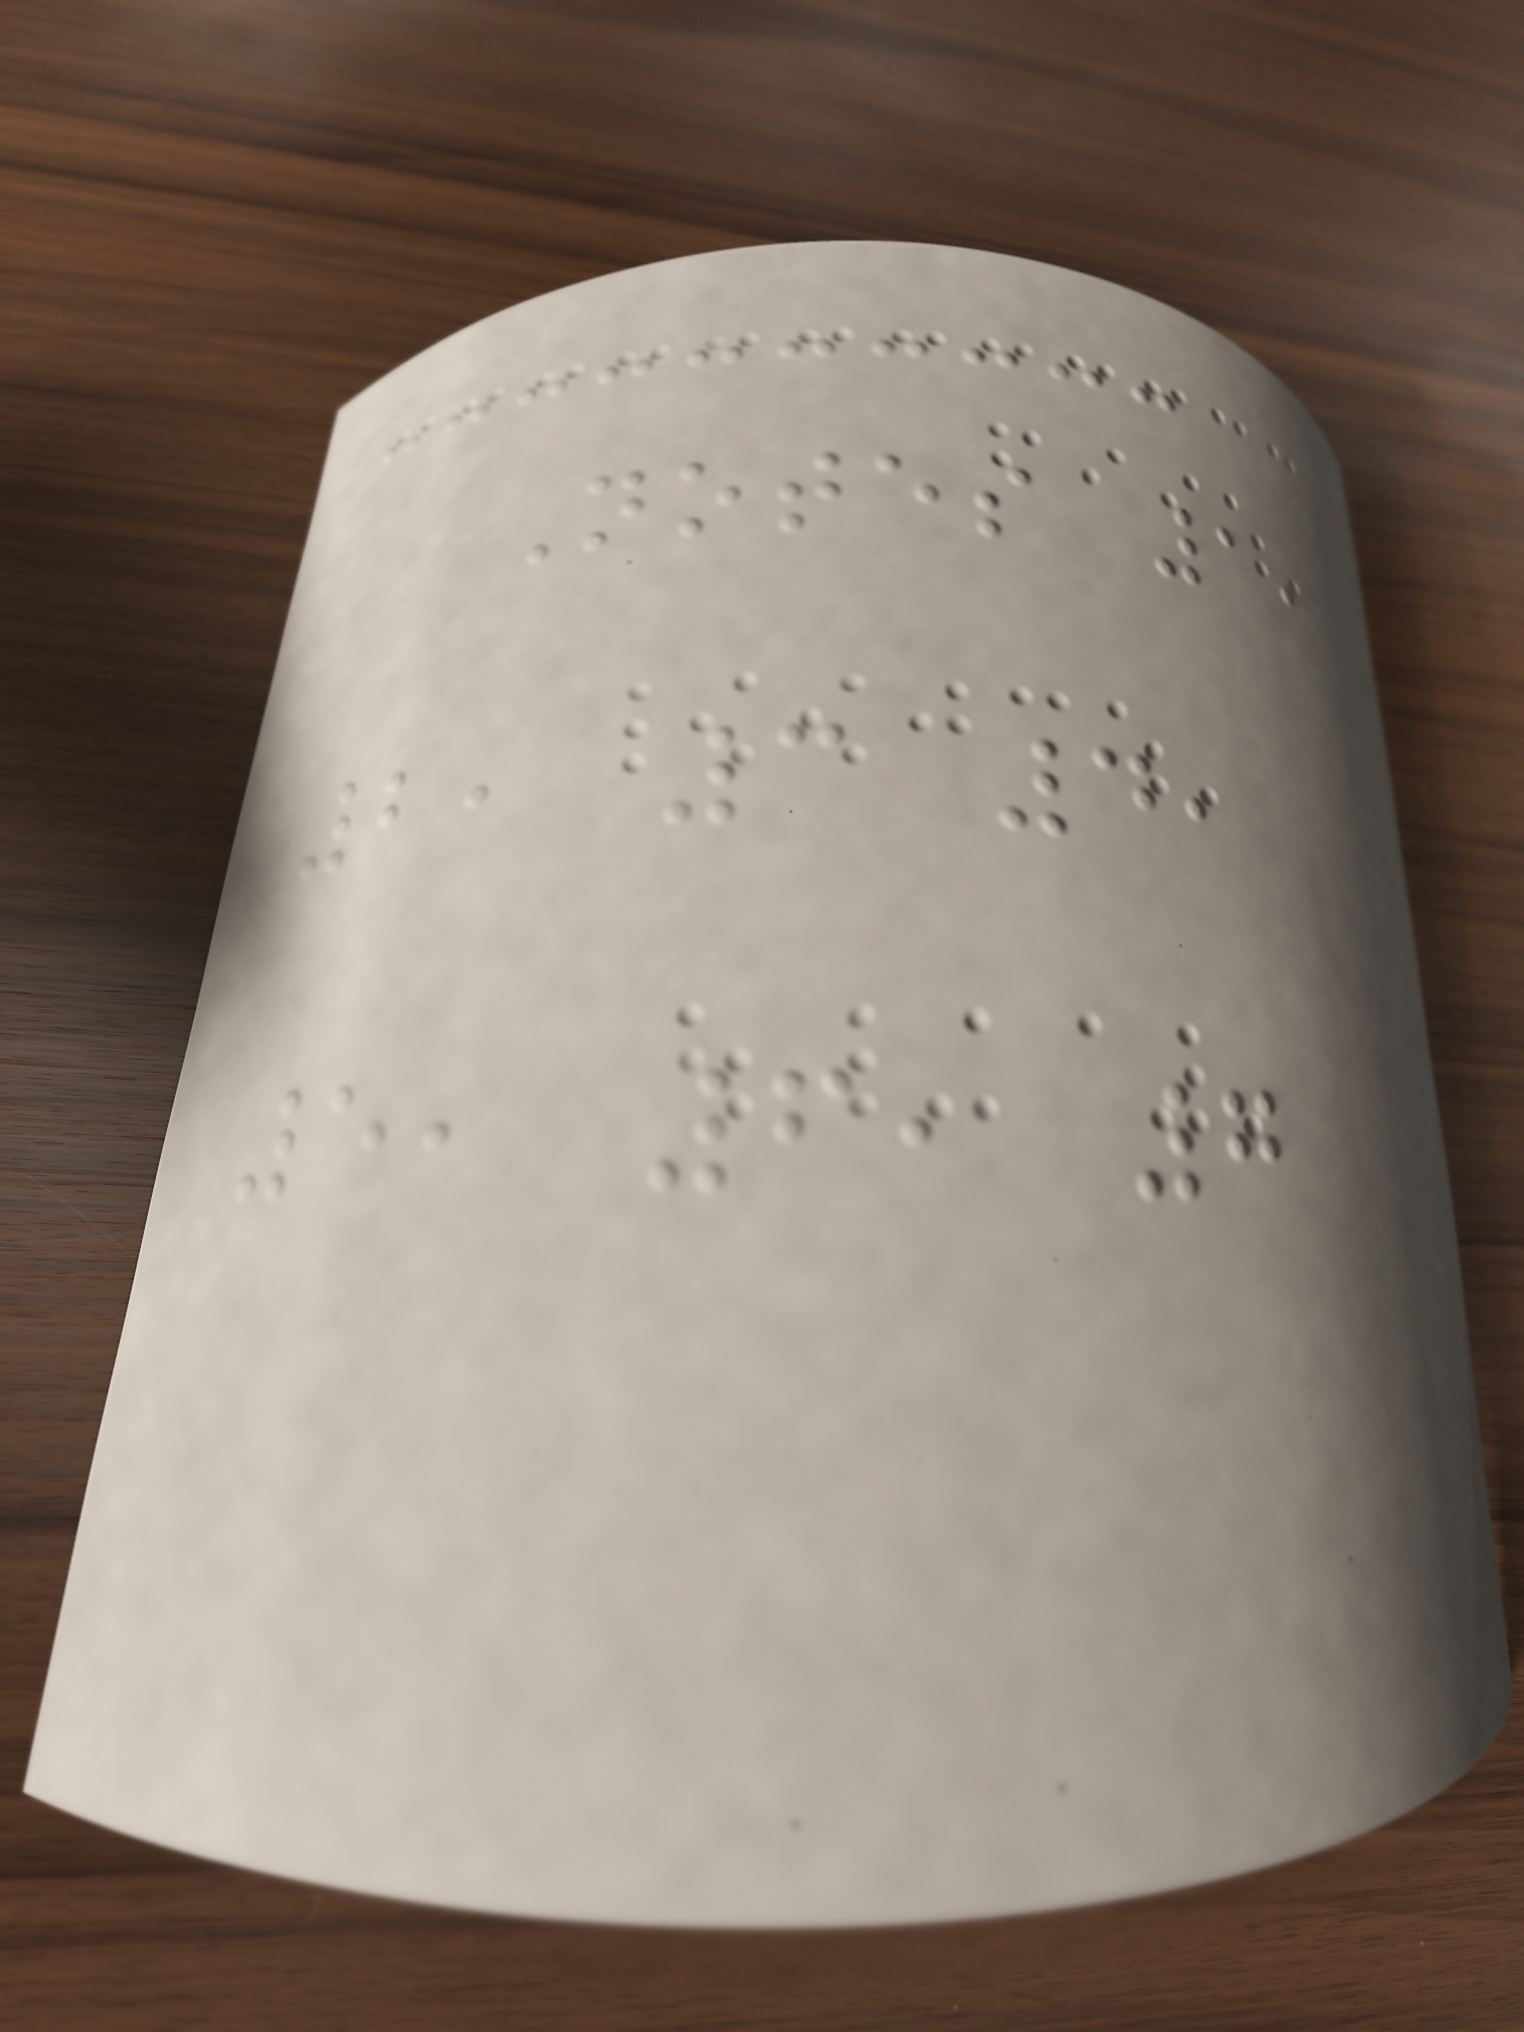Notes 1,
2, 3 4,
5, 6, 7
